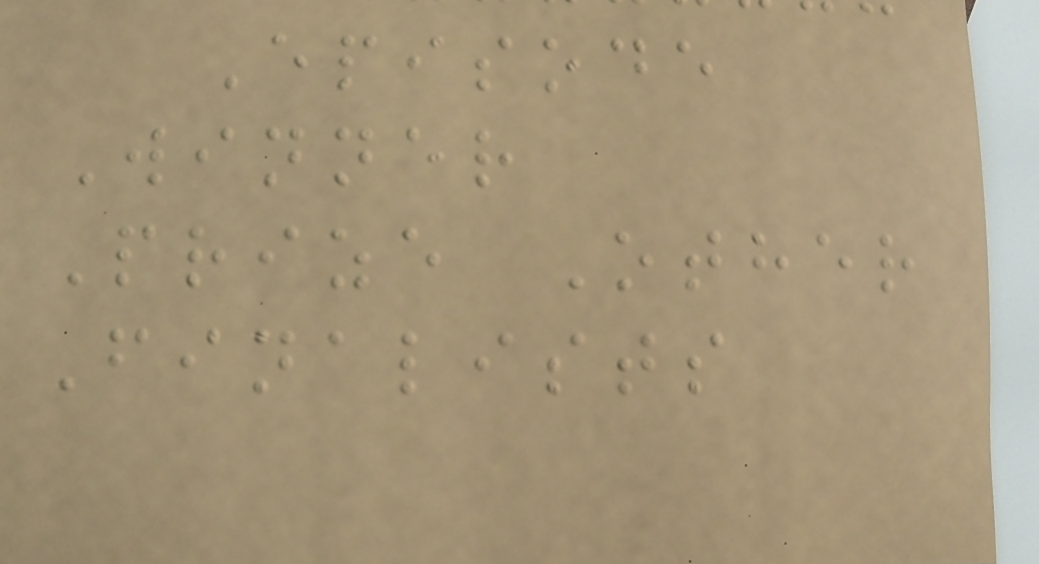Episode
Winner
Prize Other
Finalists
